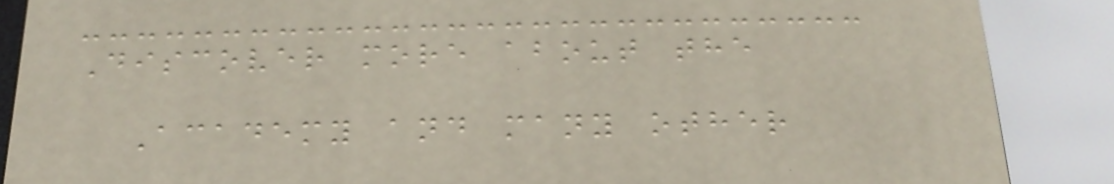Discover more about the
Academy and many other
